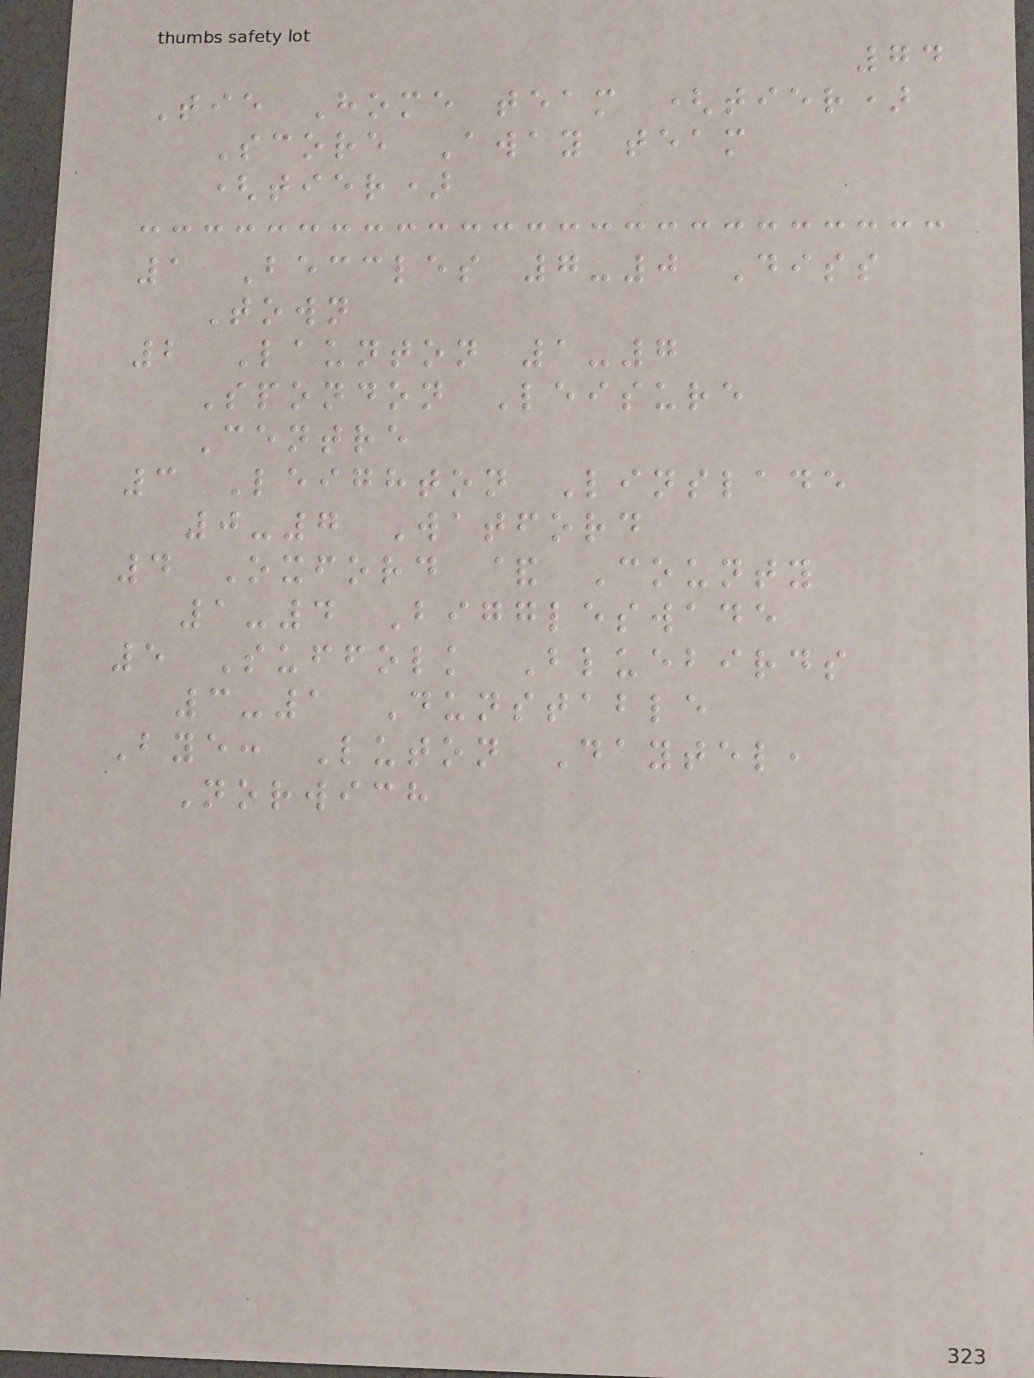74
Tie Home team (tier)
Score Away team
(tier)
1 Beccles 7-0 Diss
Town
2 Launton 1-7
Spondon Leisure
Centre
3 Leighton Linslade
0-7 Watford
4 Oxford & County
1-4 Biggleswade
5 Suffolk Bluebirds
3-1 Dunstable
Bye: Luton Daytel,
Norwich
